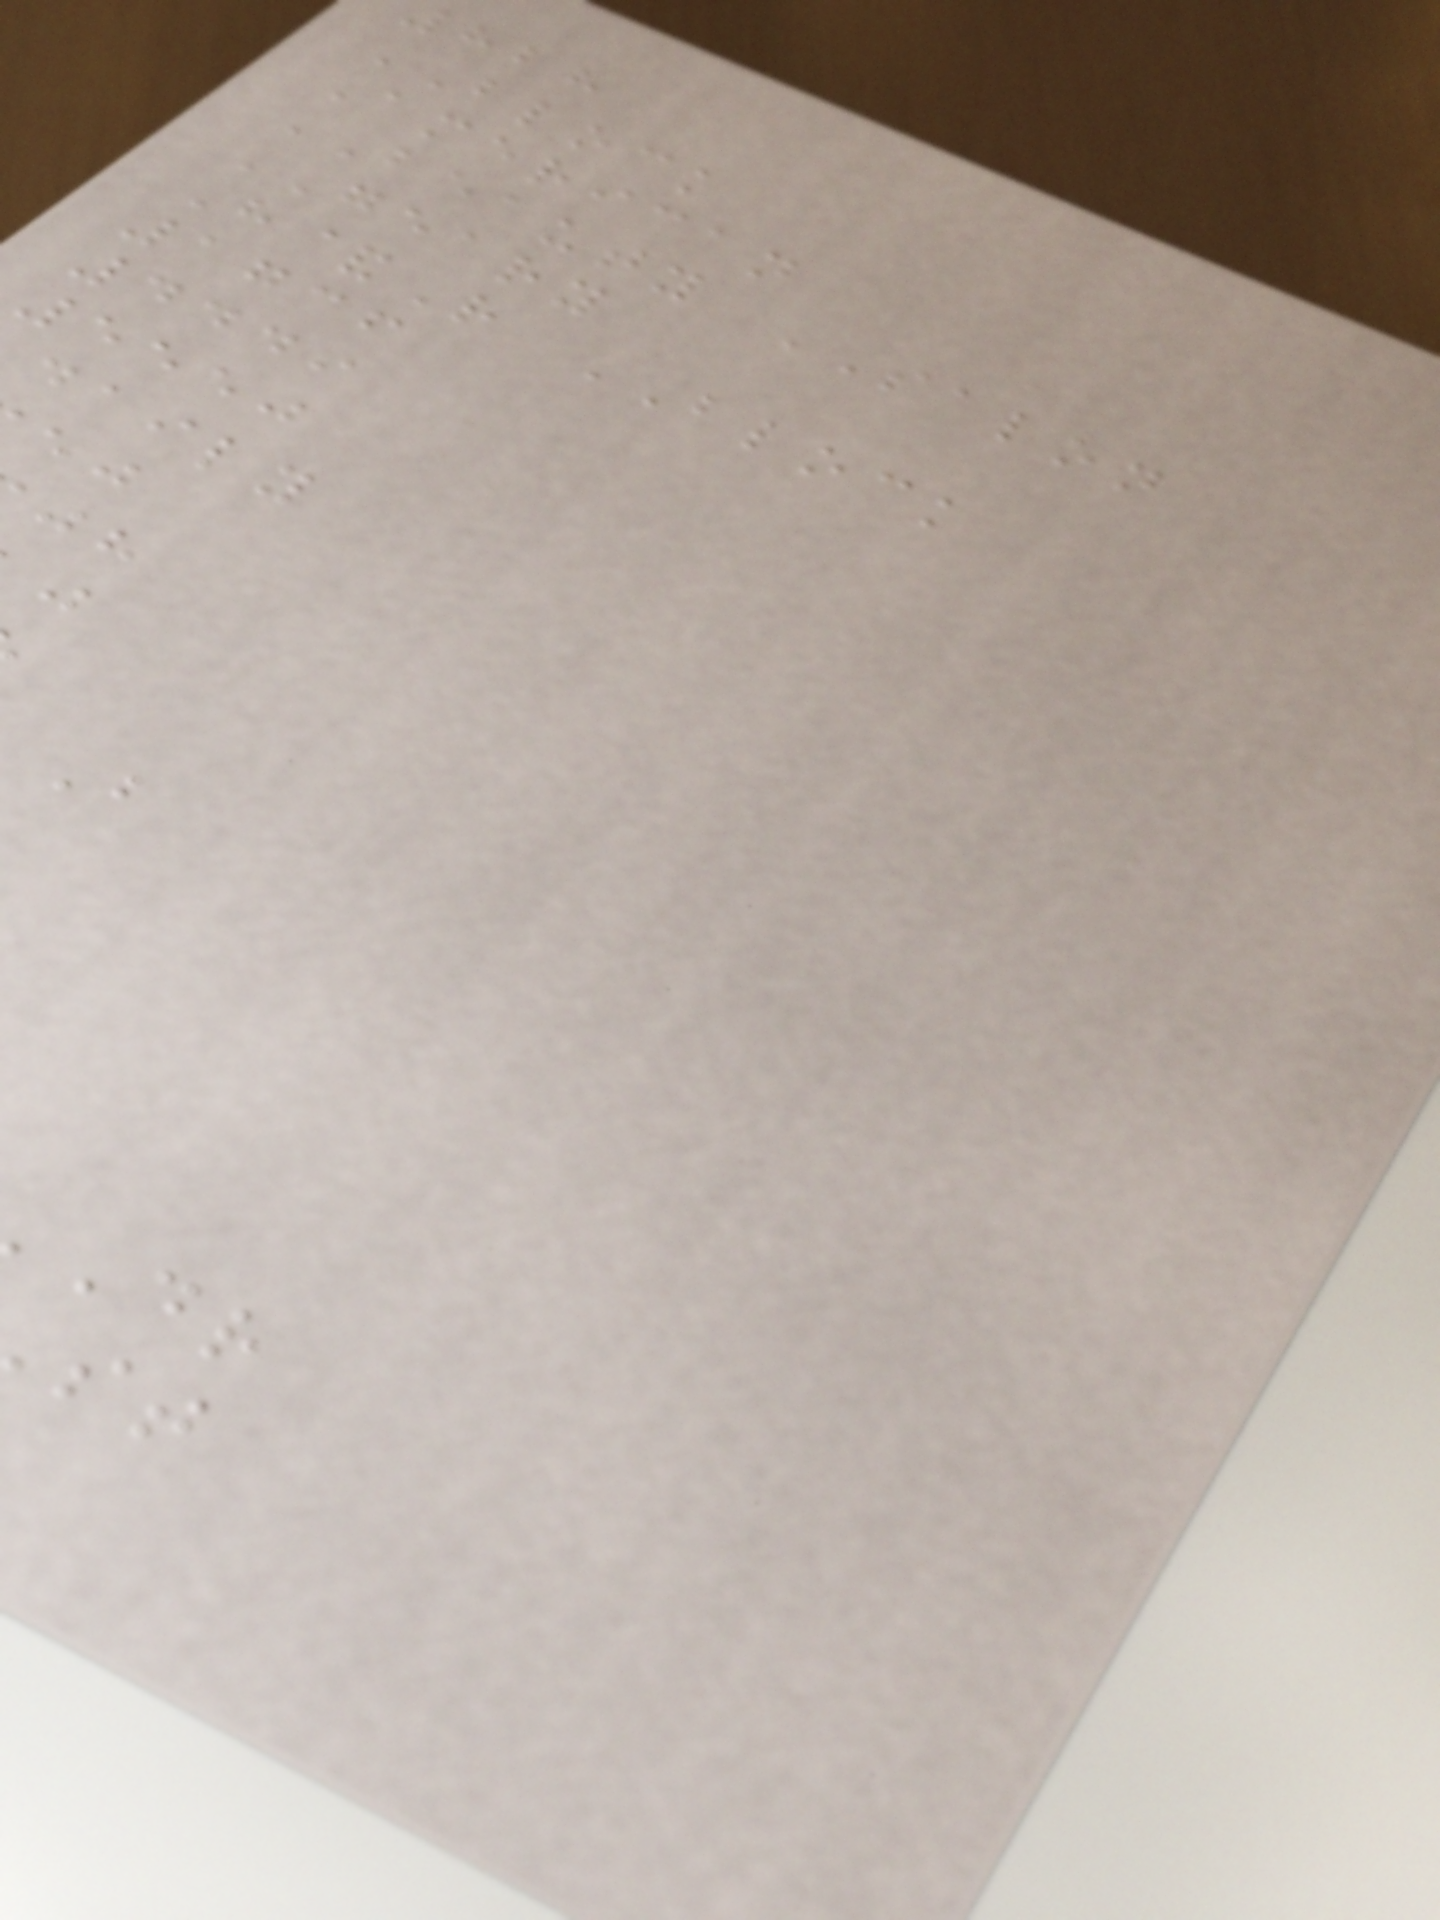BLOCK
American
BEAUTY SALON
GEARY
H&R BLOCK
1736
4449
5550
daily
